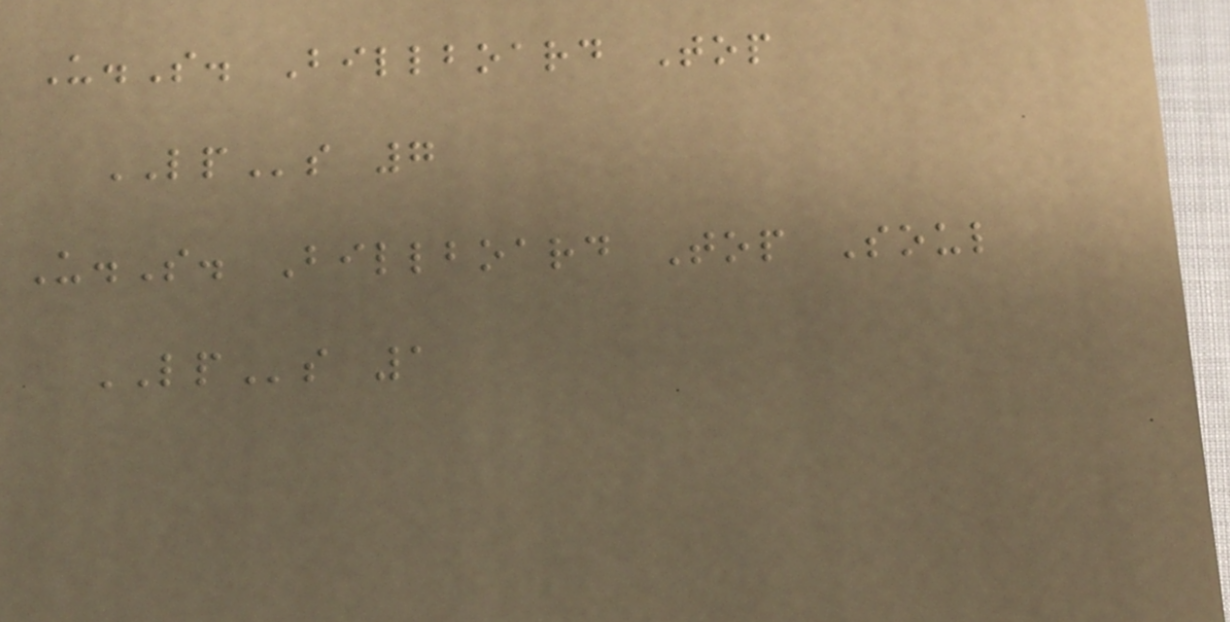U.S. Billboard Top
LPs 7
U.S. Billboard Top Soul
LPs 1
